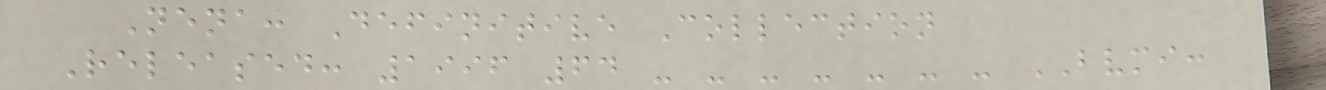Nena: Definitive Collection
Released: 1996 64 - - - - - - - BVMI:
